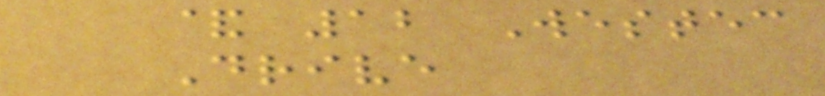& 12 Westec
Drive
